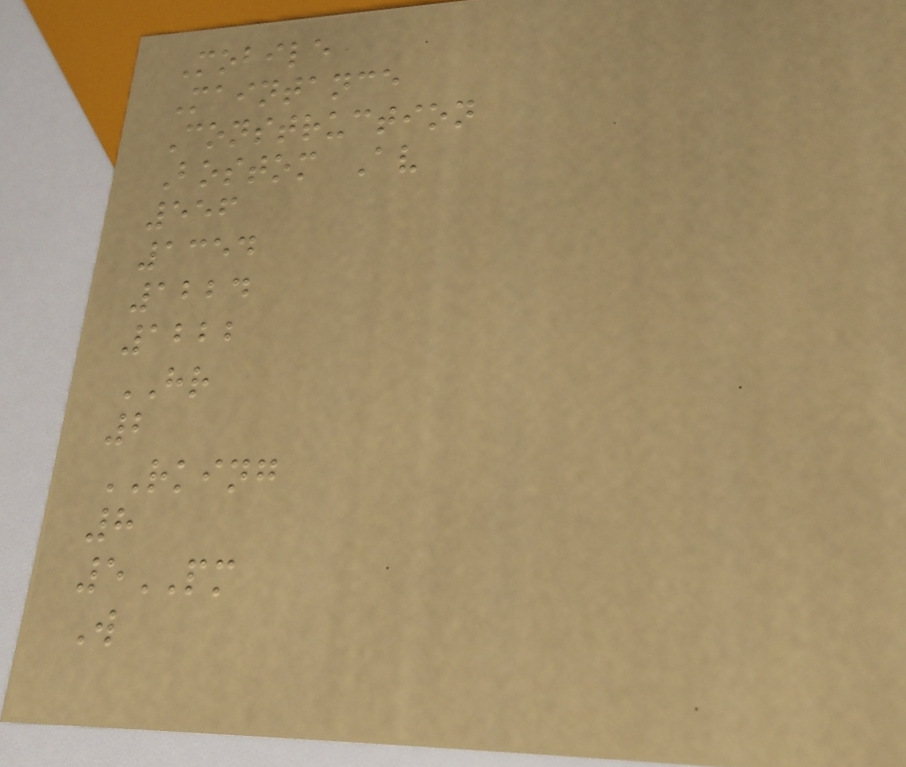Mobile
Maintance
Construction
Bostom Av
556
1354
1224
1222
HR
2
RKING
8
5PM
W
